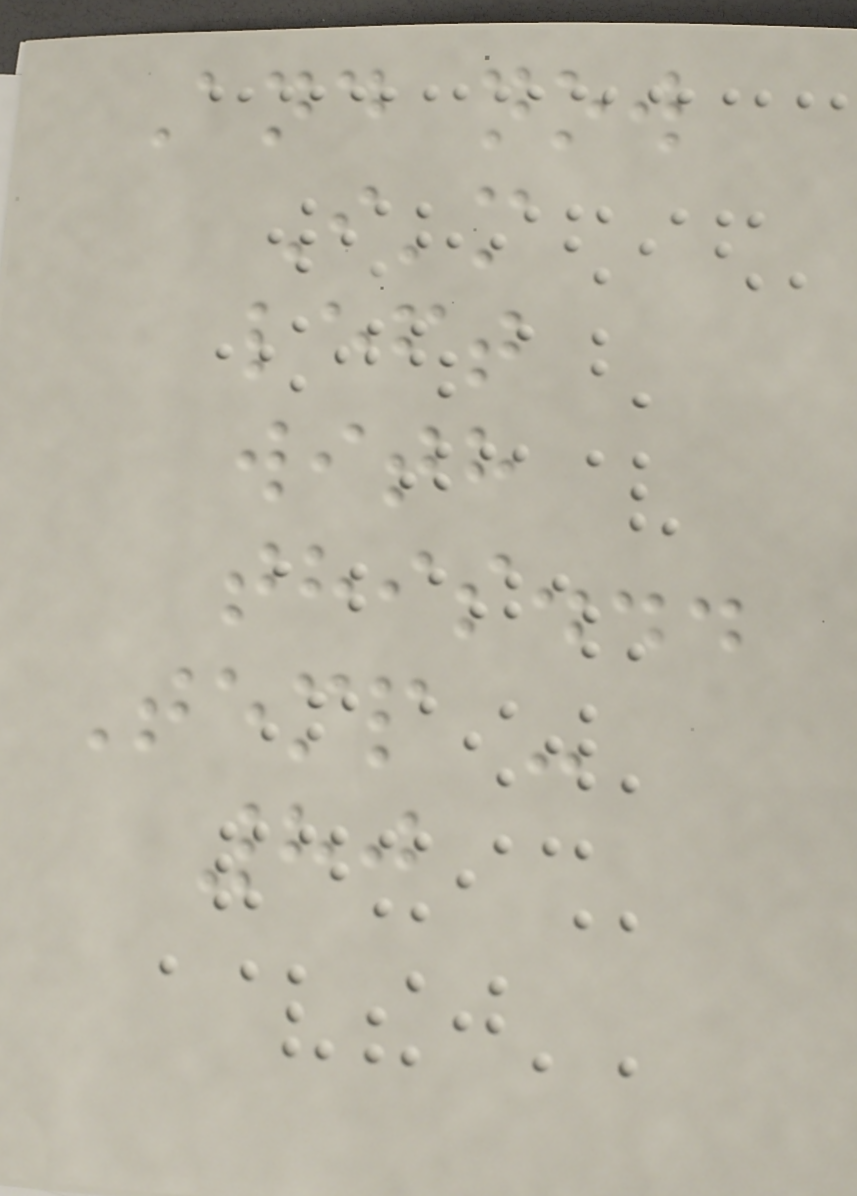And now
I'm
left
with
this...
Temp -
80
